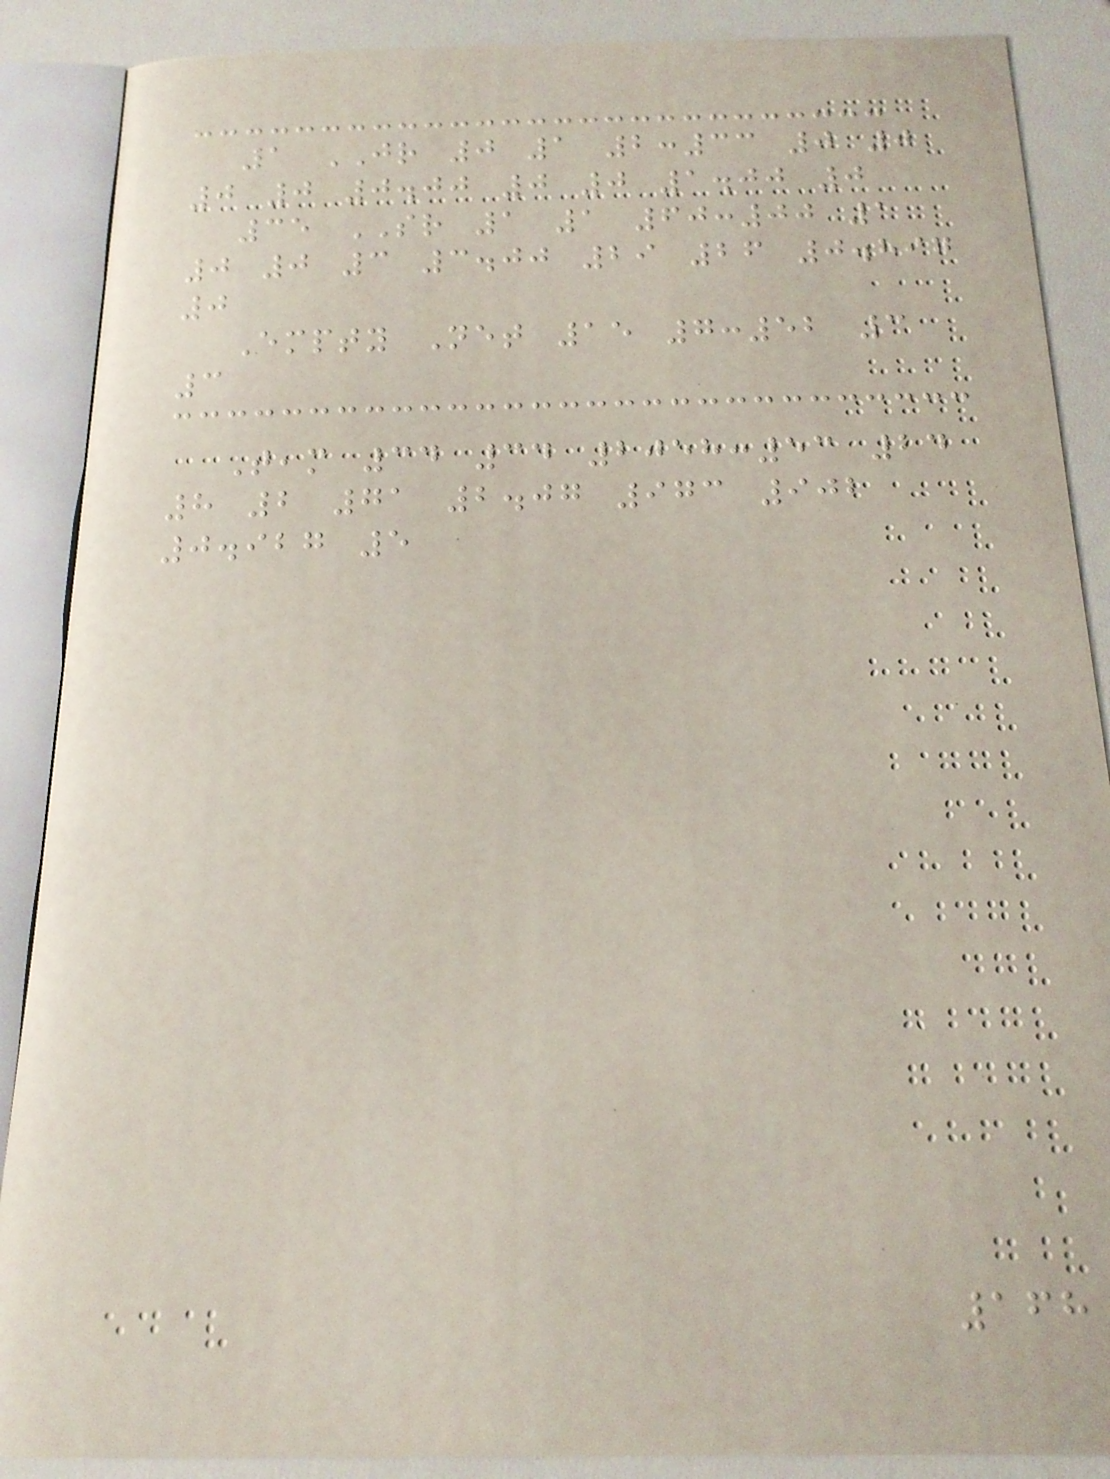1 JR 0 1 2:33 0 0
0 0 0.00 0 0 1.00 0
35 SR 1 1 60:00 1
0 0 3 3.00 29 26 0.897
0
Empty Net 15 7:52 3
3
Team 34 34 2058:53 24
8 2 71 2.07 973 902
0.927 5
168
